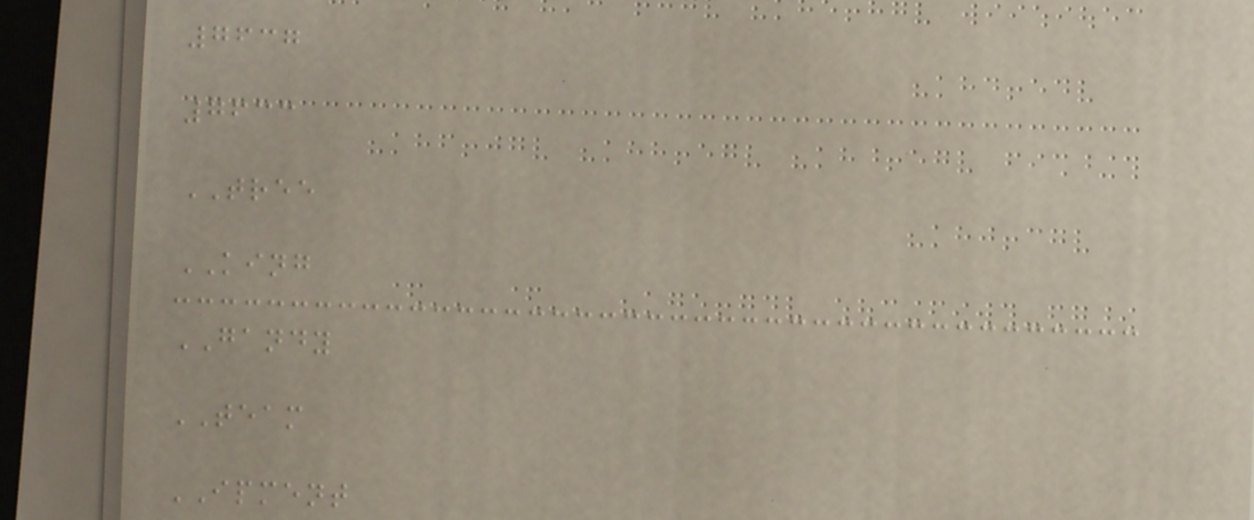7637
7633
TREE
KING
GANDY
TEAM
IPMENT
